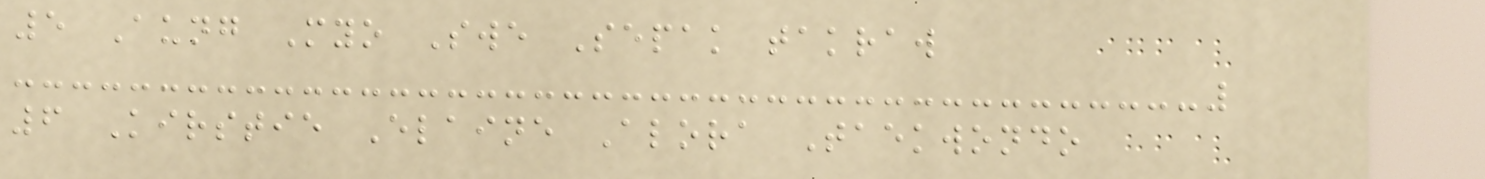5 Aung Myo Swe Sepak takraw
6 Kirstie Elaine Alora Taekwondo
